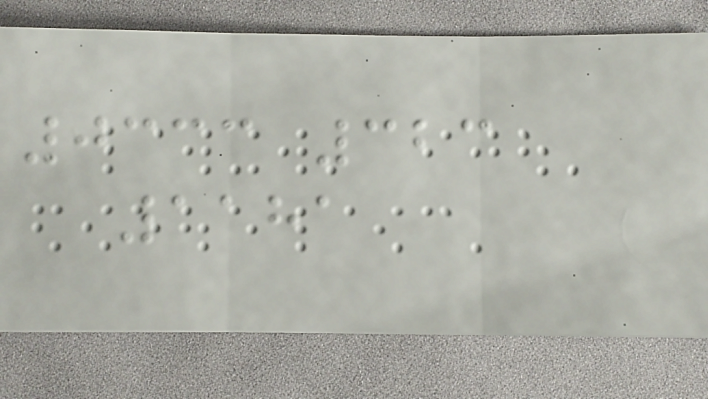0333 323
1181
